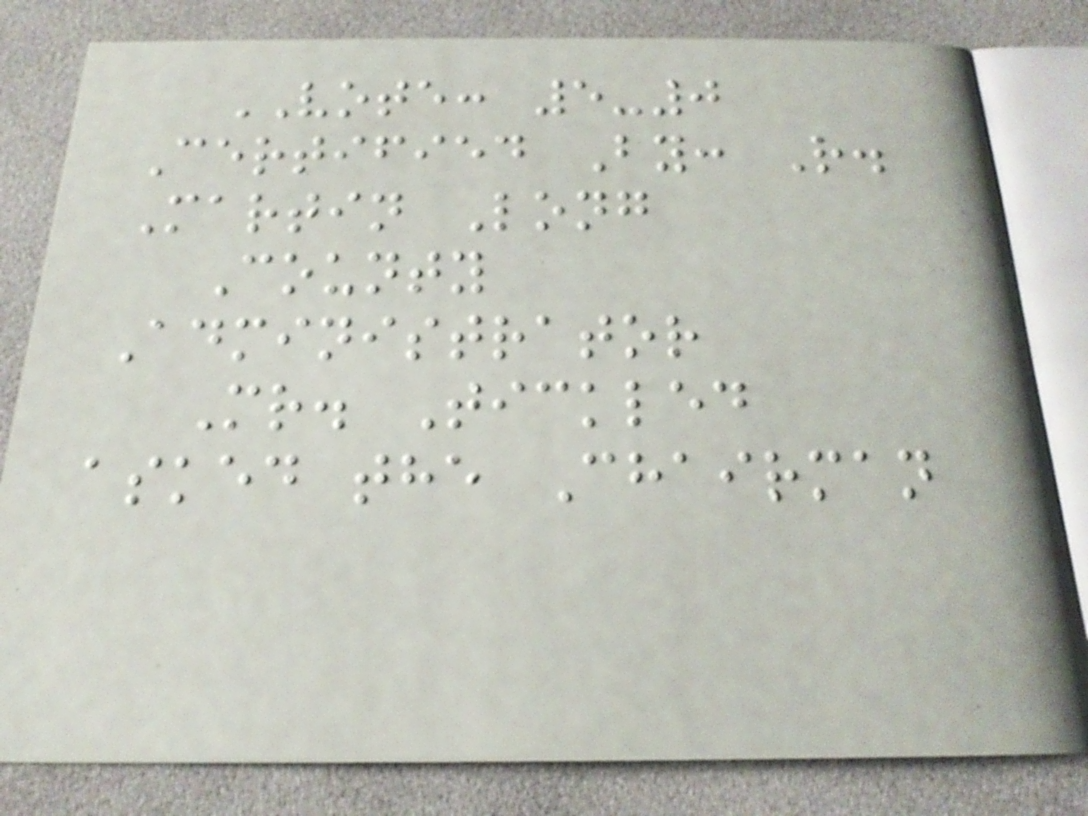VOTE: 5-0
Certified By: R.
Martin Long
County
Administrator
Mr. Tickled
asked the Chairman
